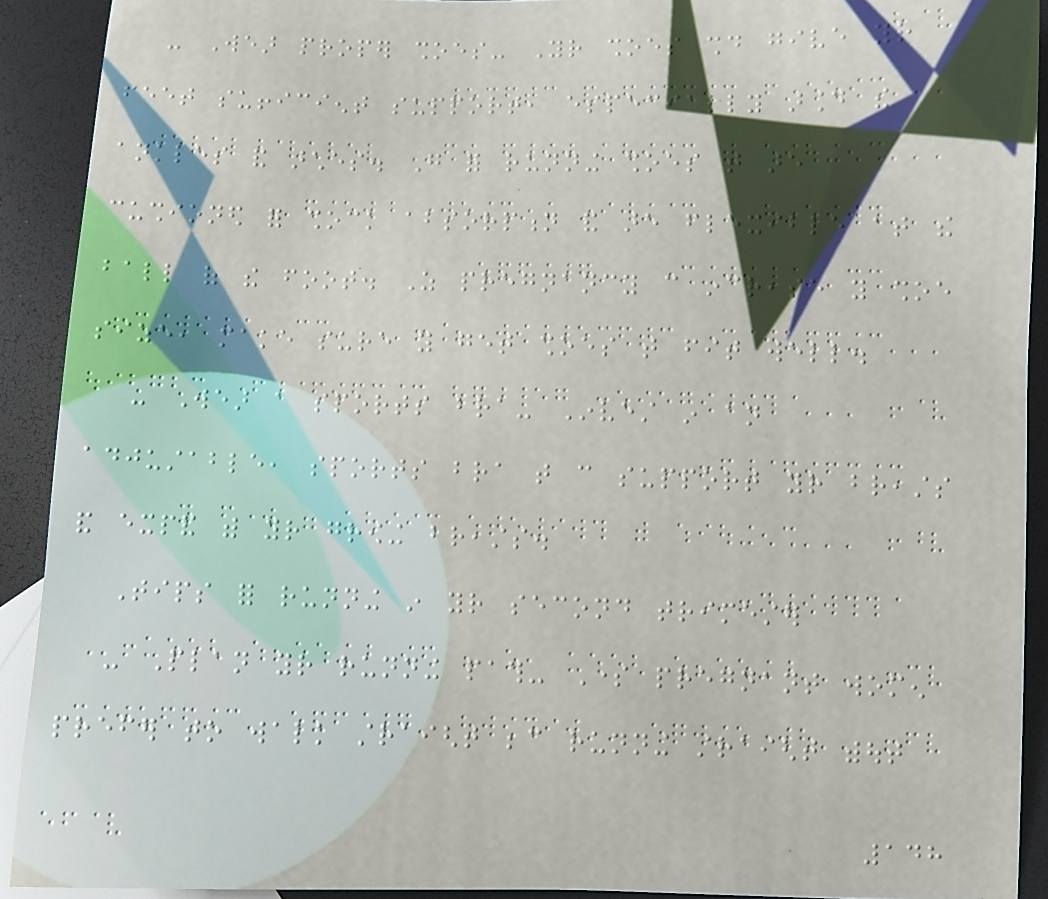- Wear proper shoes- Your shoes should give your
feet sufficient support, especially around the
ankles and arches. Go for running shoes that are
cushioned for shock absorption and are flexible at the
ball of the foot. As pregnancy can increase you shoe
size, make sure you get shoes that fit well.
- Wear a sports bra- Invest in an
adjustable, sports bra that can support your breasts
and expand with your growing breasts.
Tips for running in your second trimester
- Plan your running path- Some pregnant women
prefer to walk straight because running straight without
148
